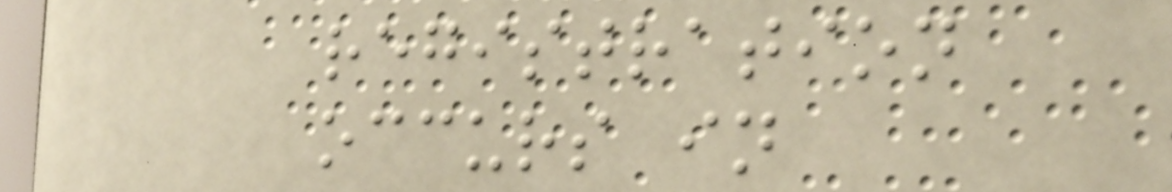registration
occurs in
